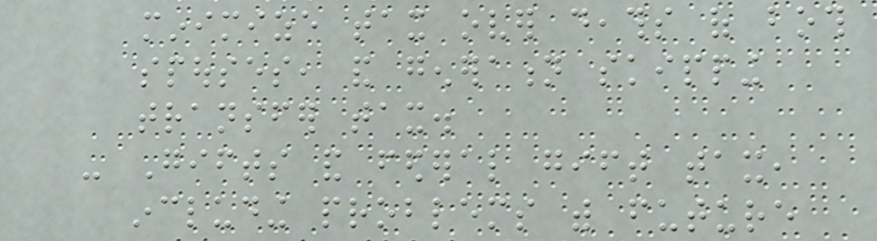minimize tax over deaths of both
spouses, and generation skipping
transfer tax.
- Gifts and federal gift tax,
including problems with future
